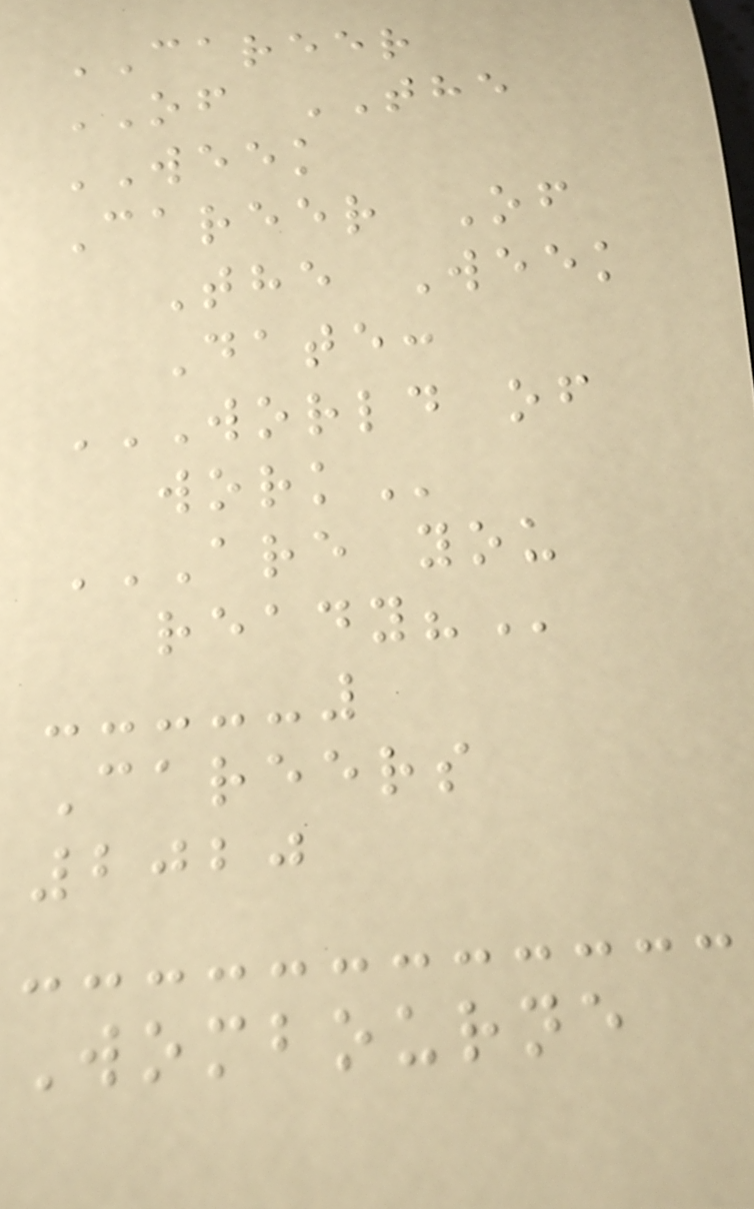CAREER
OF THE
WEEK
Career Of
The Week
Date:
WORLD OF
WORK
ARE YOU
READY?
Careers
2020
Wombourne
